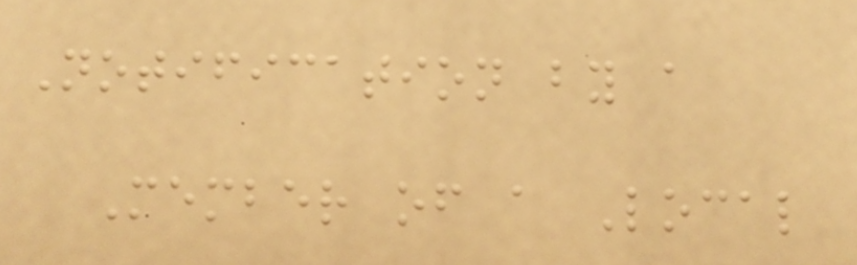Notification by a
Member of a Local
